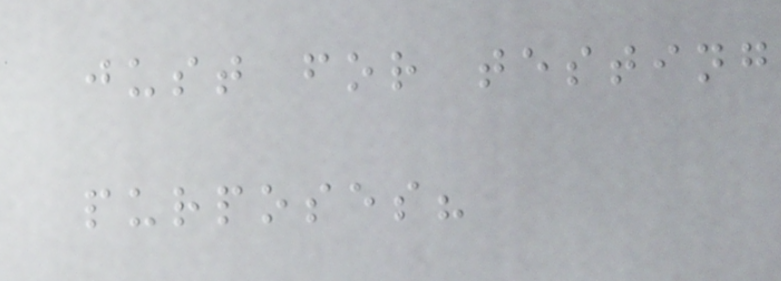just for testing
purposes?
